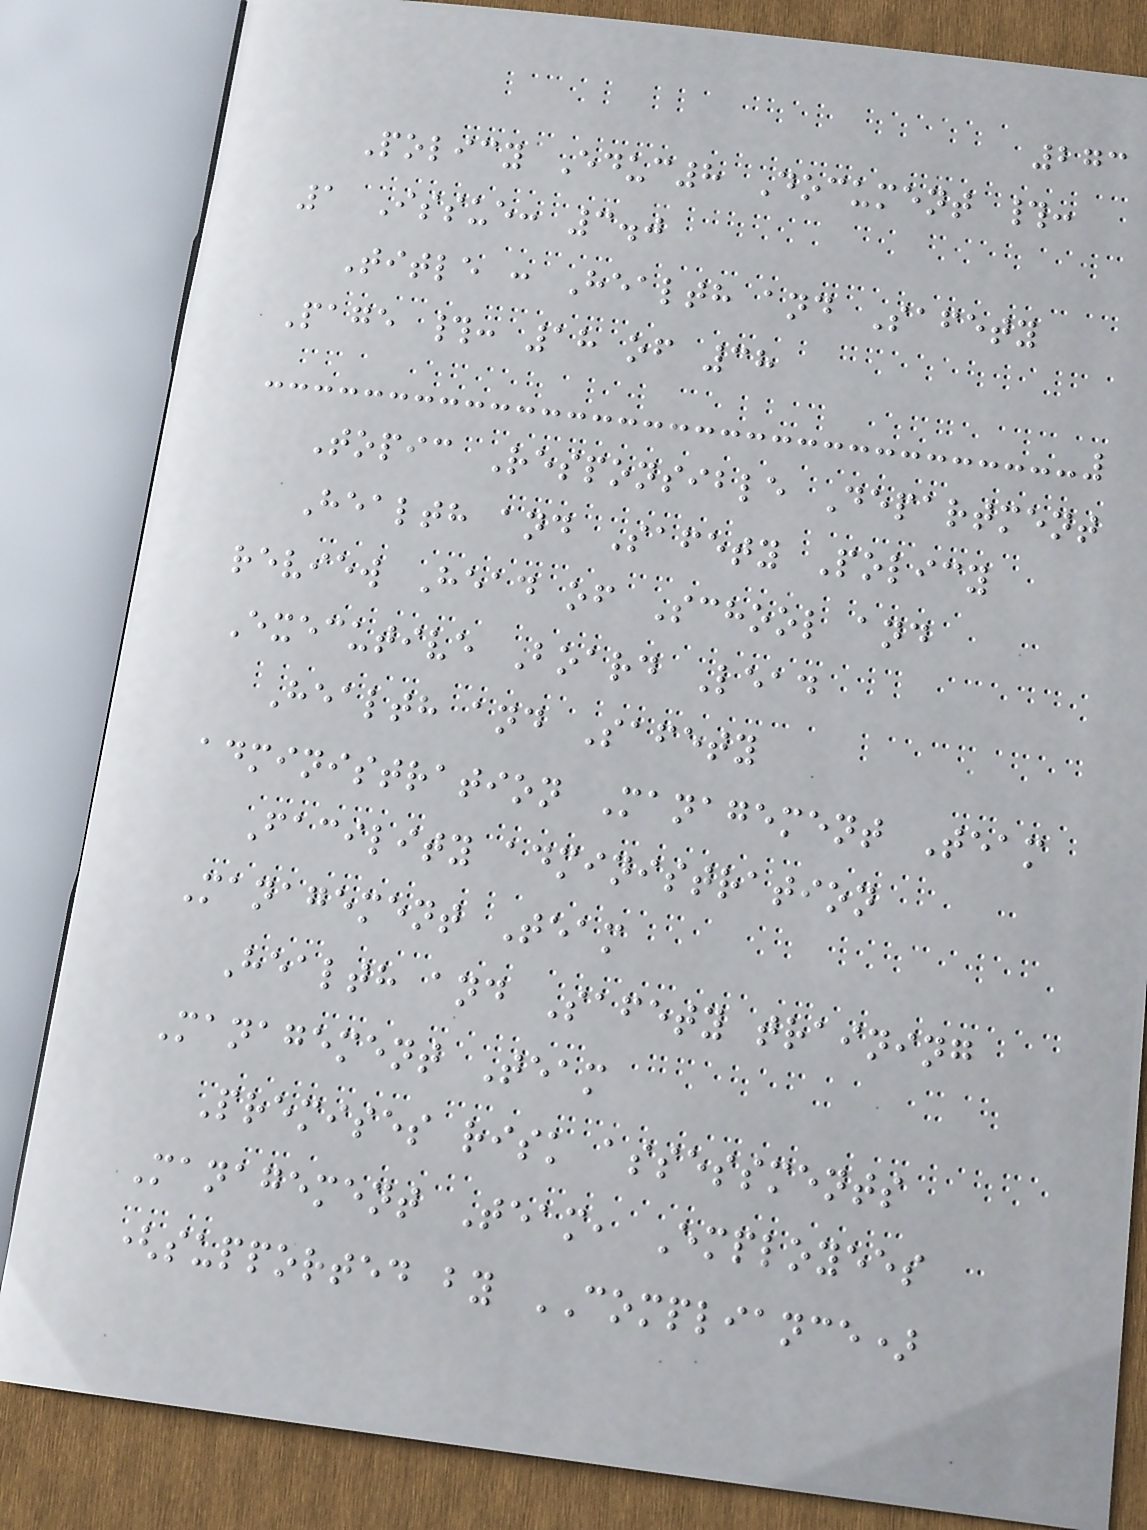273
Policy Educ8 Document #:
1 Issue: 3.0
Title : Health and Safety
Page #: 18 of 38
Topic Responsible Department
Health and Safety Policy
review Head of School and
Executive Board Lead
Health and Safety
administration Management Team
Facility administration
Management Team
Health and Safety training
Management Team
Premises risk assessments
Management Team, Employees
(supported by COMPLIANCE)
